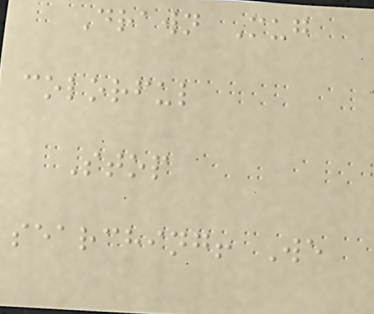Drawn Mug
colorful
Stop
searching! We
